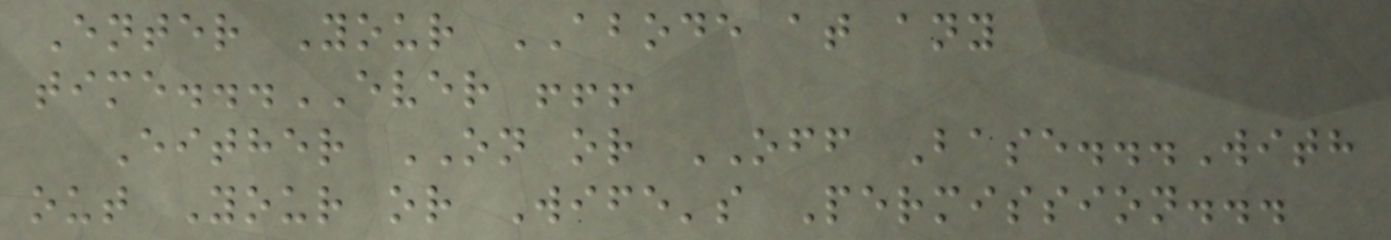Enter Your ABODE at any
time...EVER !!!
Either ON or OFF Base...With
out Your or Wife's Permission...
